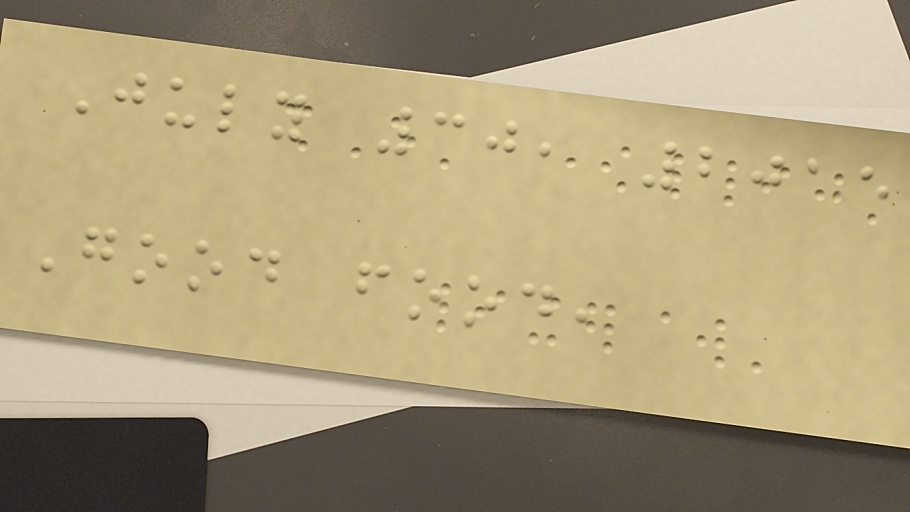July 30, 2015
Good food,
